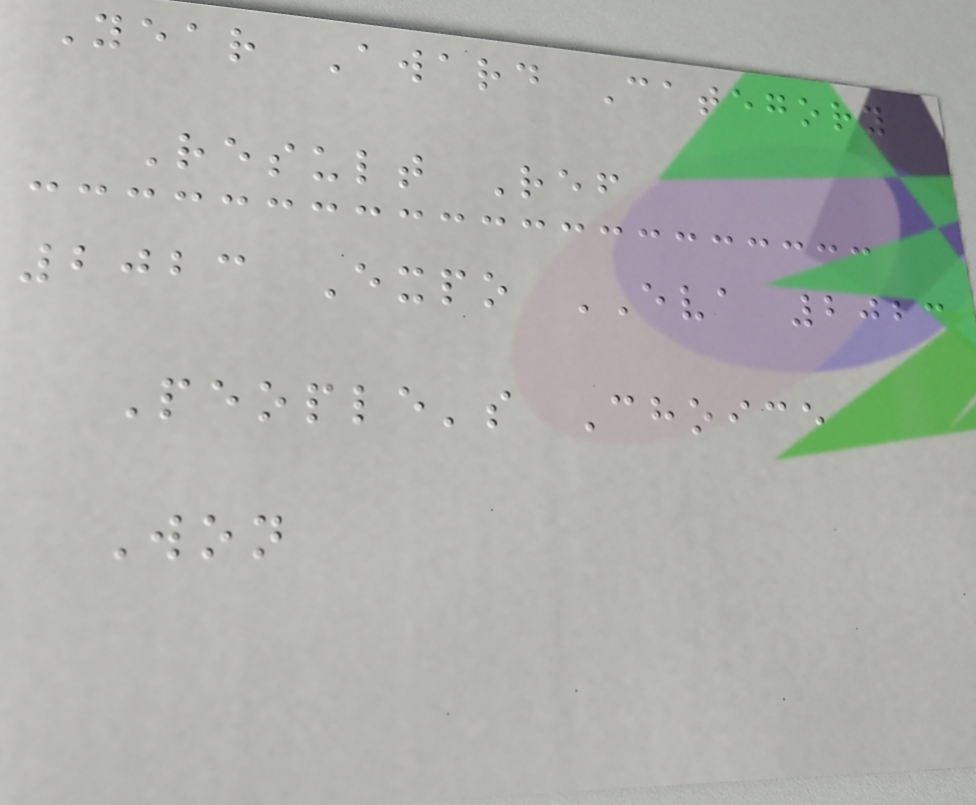Year Award Category
Result Ref
2023 Expo EVA 2023
People's Choice
Won
